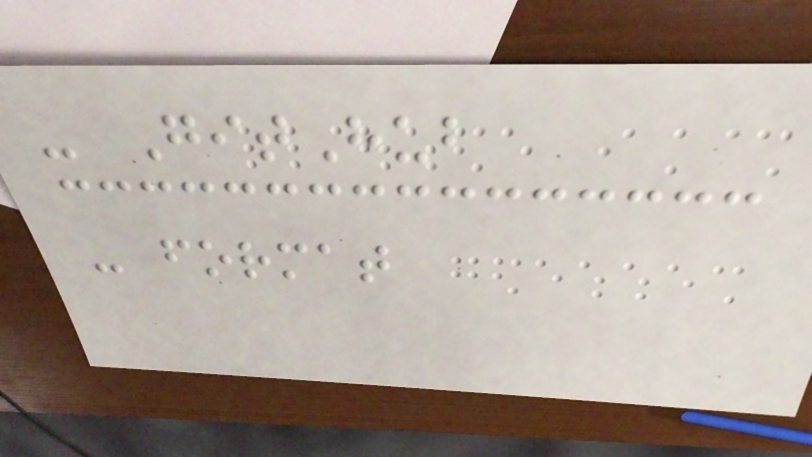- GitHub
- format
